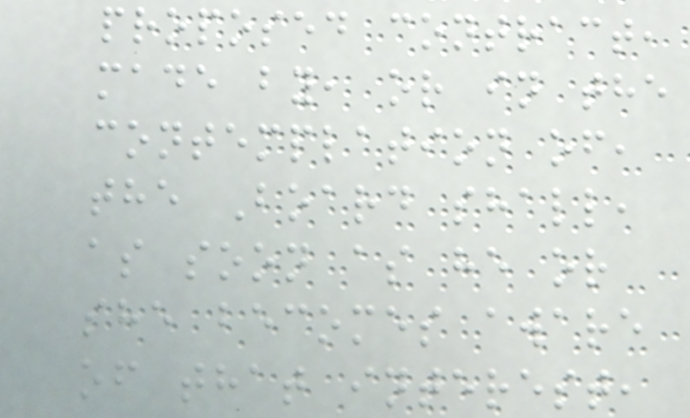proposed contract,
made by, or in the
contemplation of,
the Board shall,
as soon as he or
she becomes aware
of that interest,
